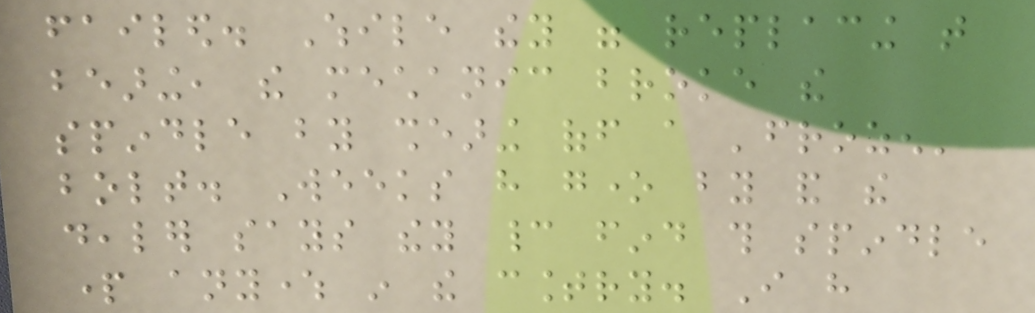failed. While they were replacing that
bearing, the mechanic broke the
spindle by shearing off a 'frozen'
bolt. Weeks have gone by and the
dealer says they cannot find this spindle
part anywhere in the country. I have
